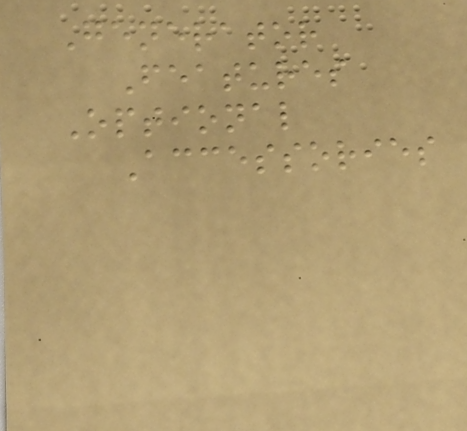Generator
Features
Optional
Accessories
